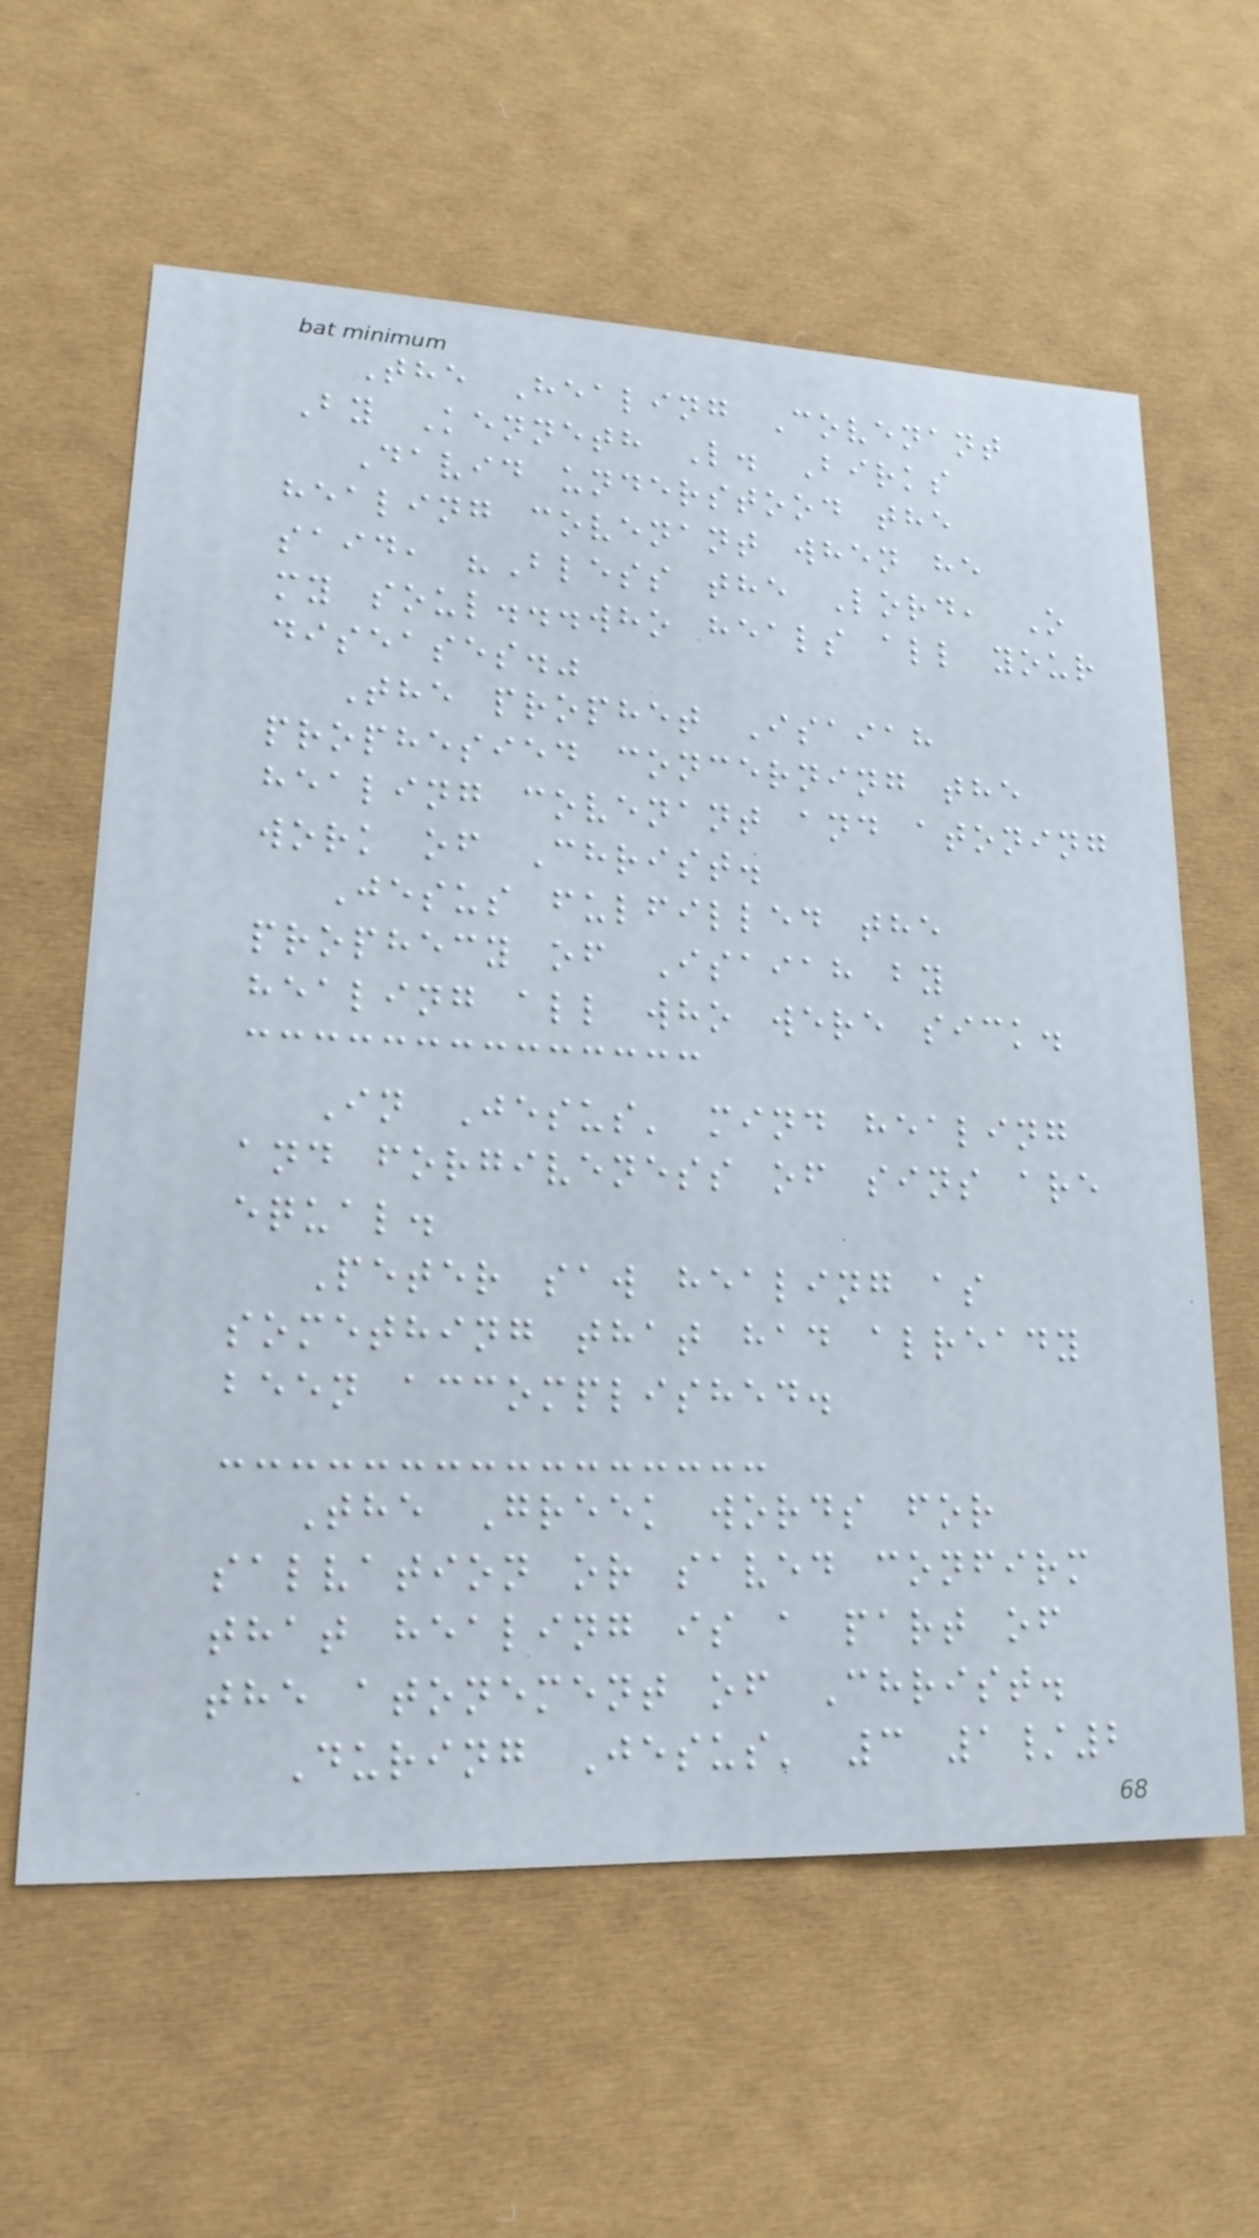The Healing Covenant
By Kenneth L. Birks
David understood the
healing covenant when he
said, "Bless the Lord, O
my soul...who heals all your
diseases."
The prophet Isaiah
prophesied concerning the
healing covenant and atoning
work of Christ.
Jesus fulfilled the
prophecy of Isaiah by
healing all who were sick.
In Jesus' mind healing
and forgiveness of sins are
equal.
Peter saw healing as
something that had already
been accomplished.
The Greek words for
salvation or saved confirm
that healing is a part of
the atonement of Christ.
During Jesus' 3 1/2
